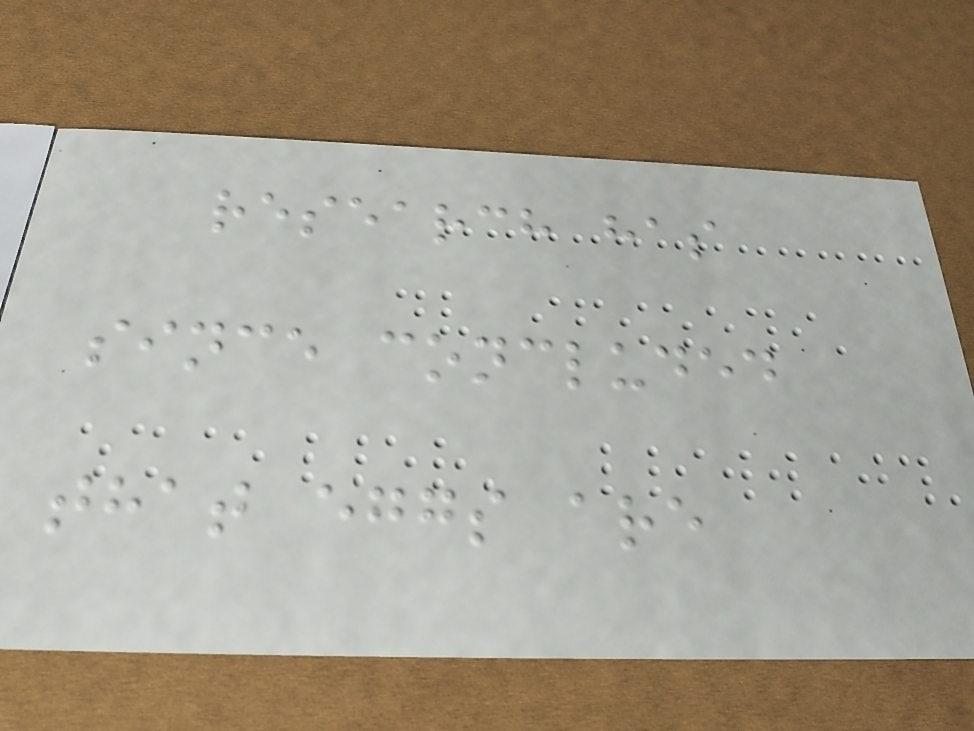research has
since concluded
that eggs are
